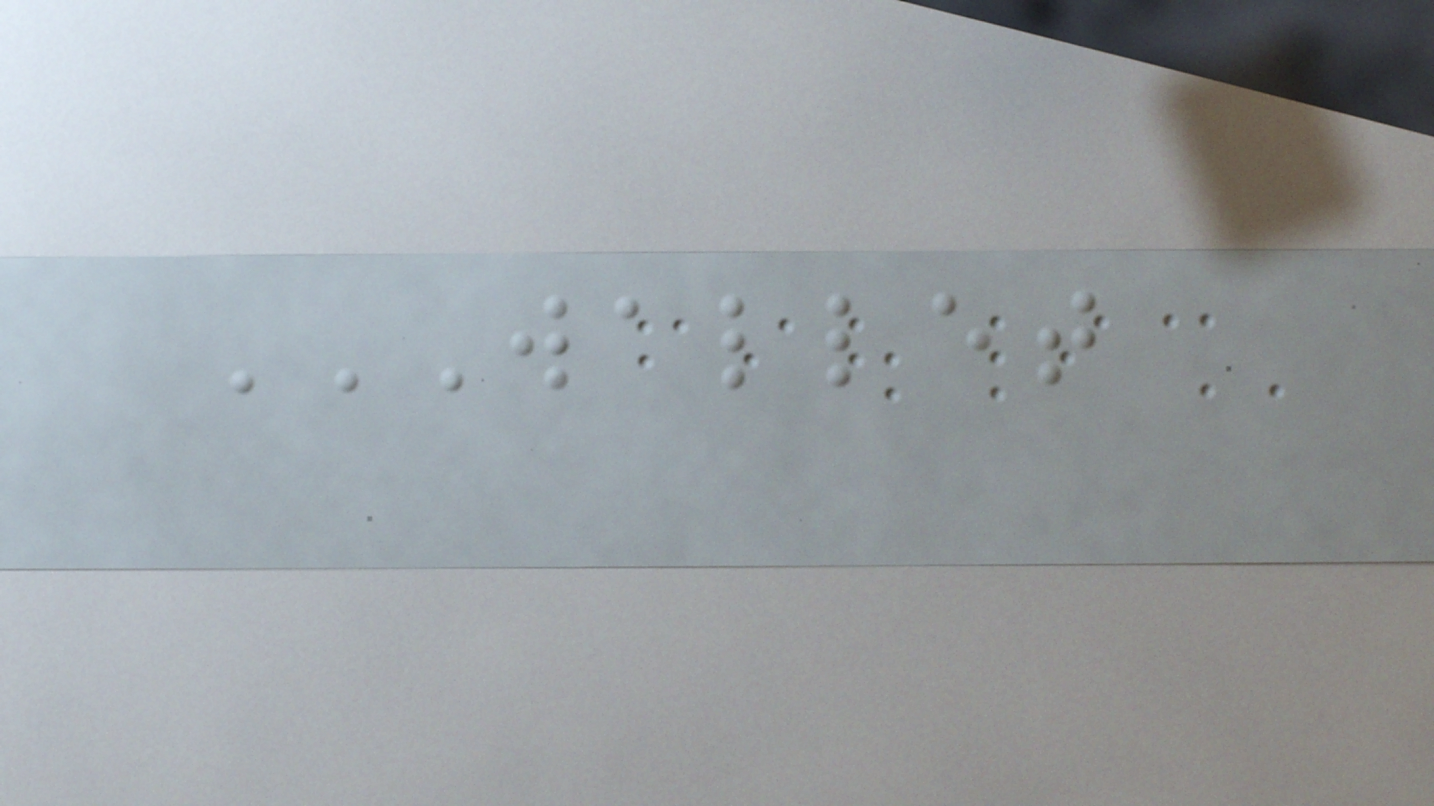WALLET
